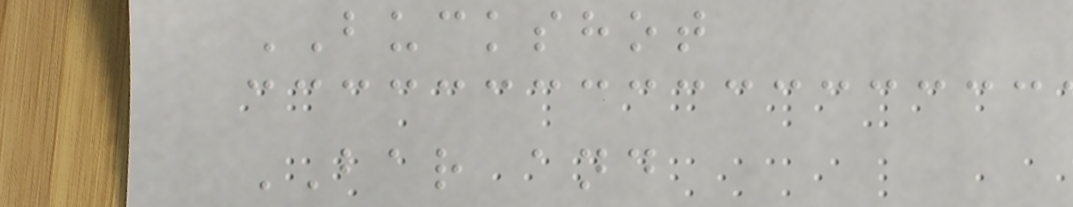BUCKSHOT
BAR and
